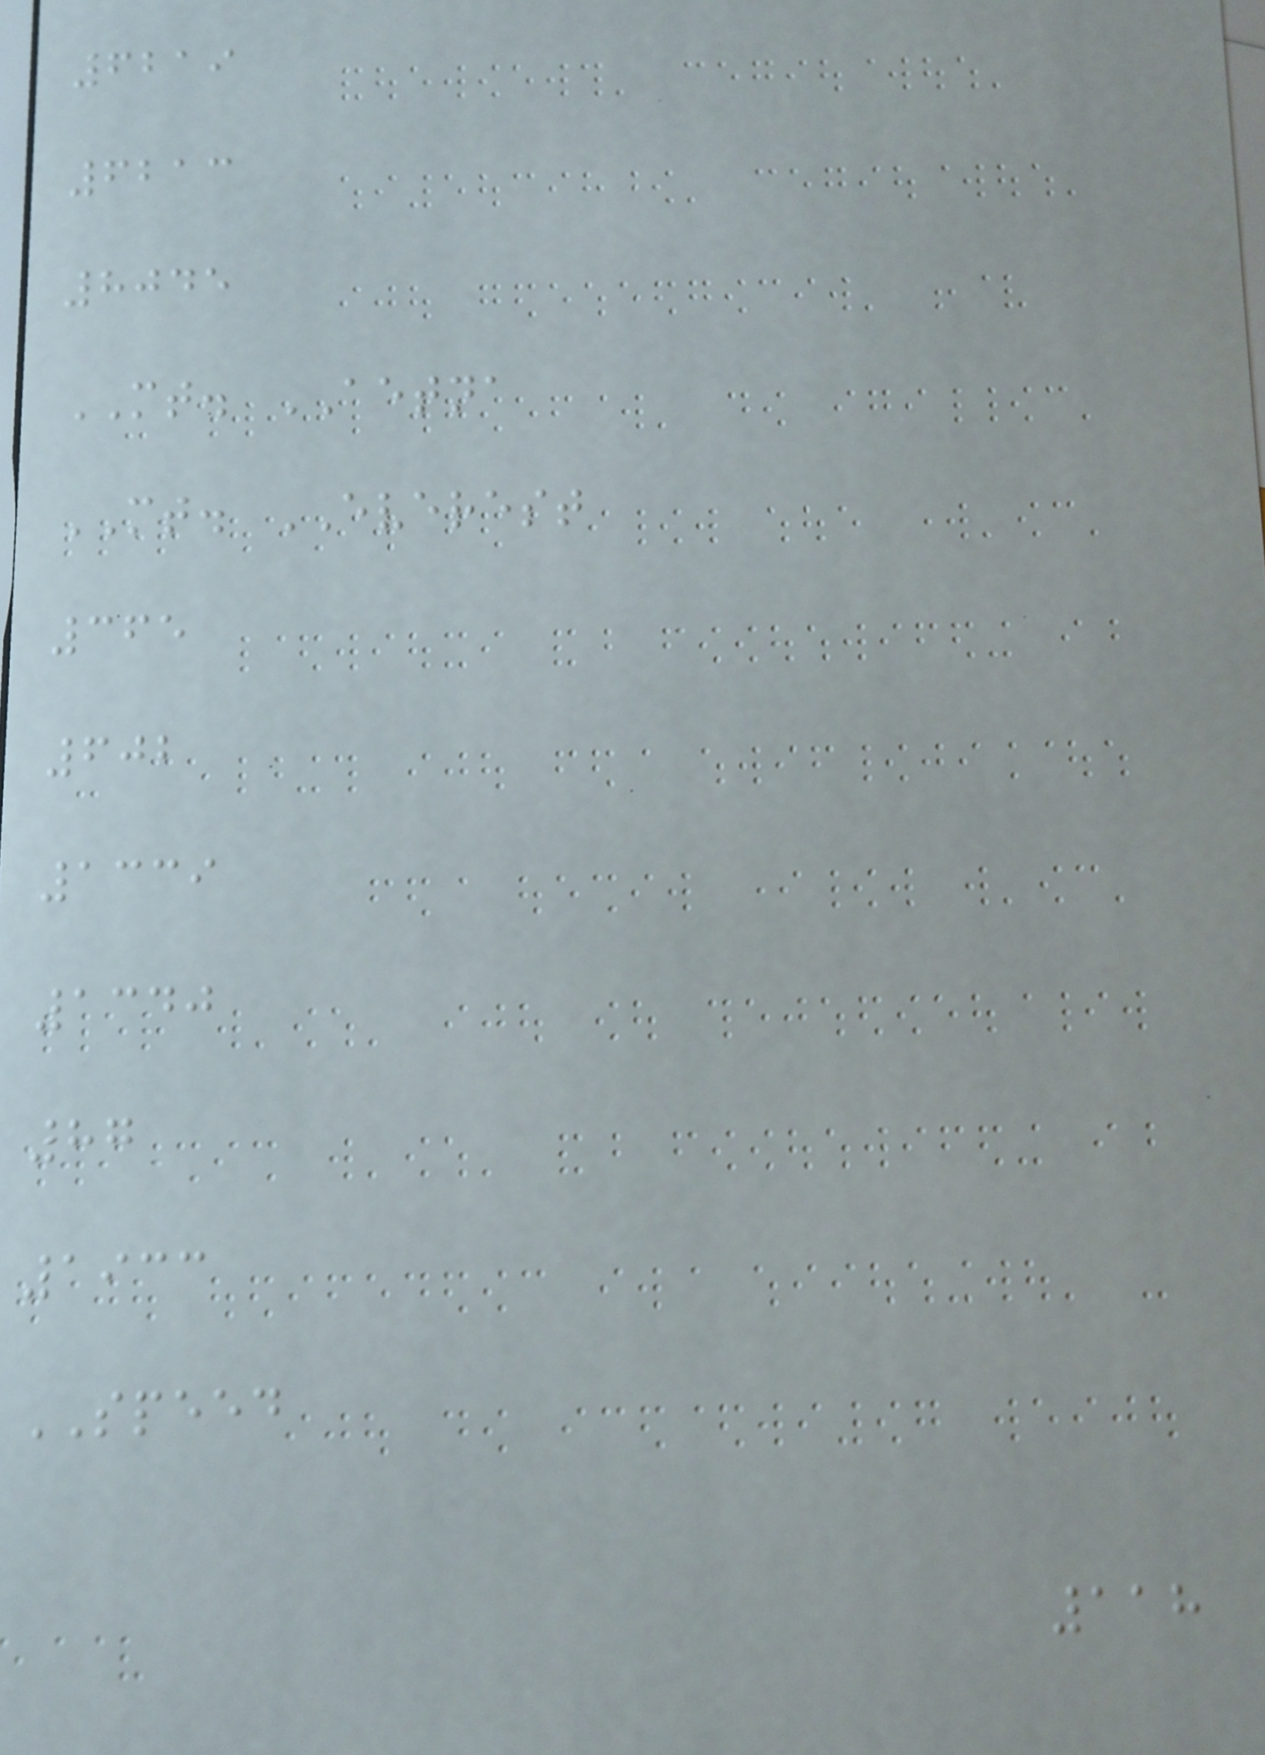6219
6213
8045
MT. AETNA
MT. EVEREST
365
602
1339
1340
87
1933
SPEED
118
